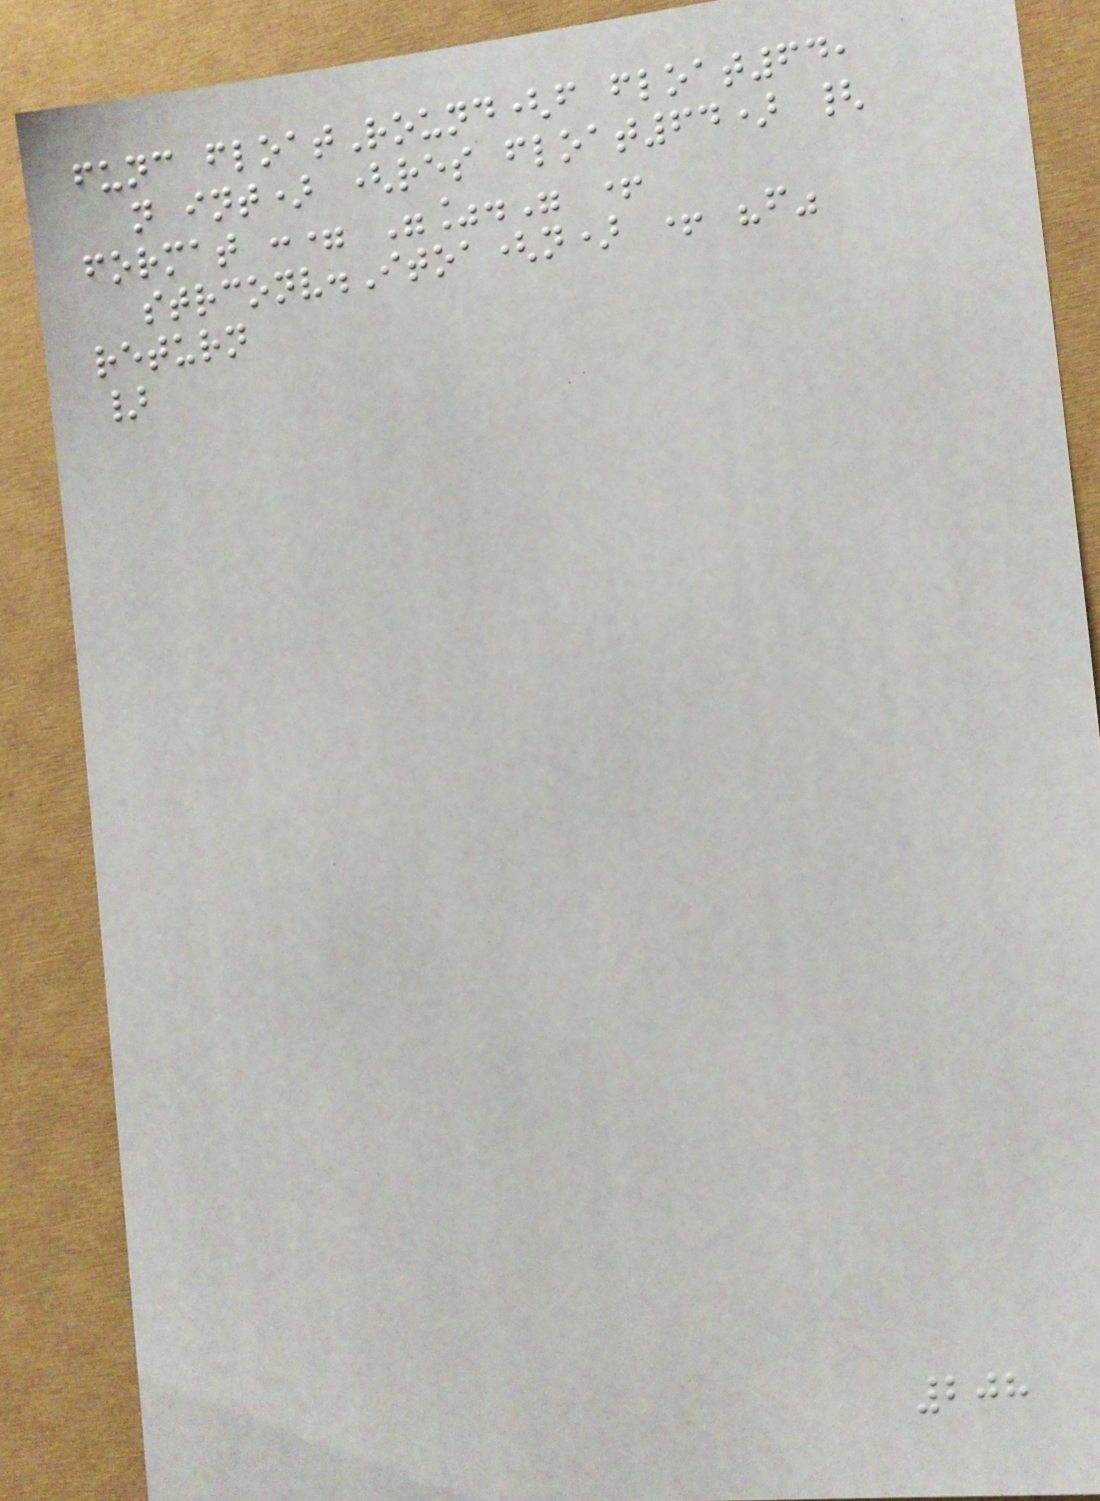func floatRound(f float64,
n int) (res float64) {
format := "%." +
strconv.Itoa(n) + "f"
return
}
208
